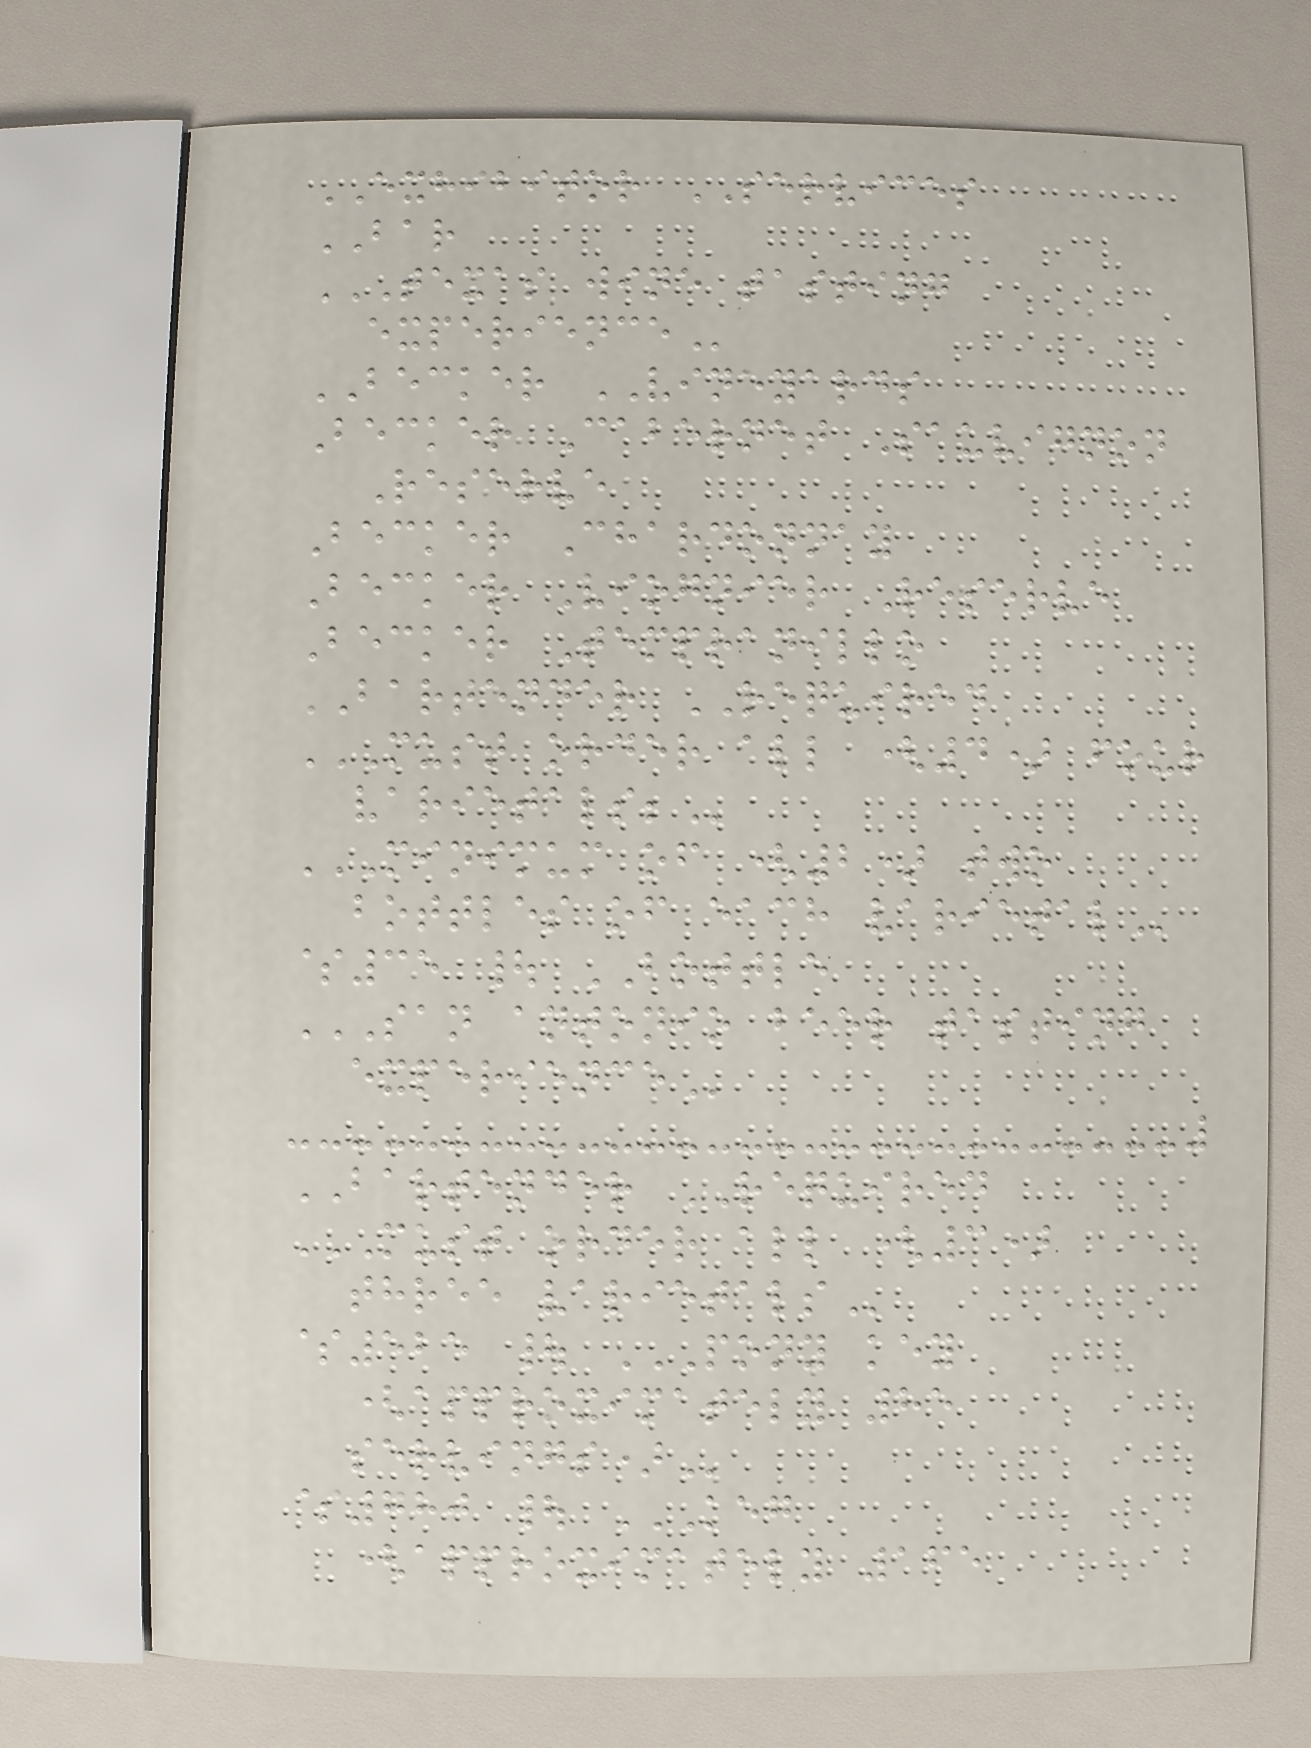EXHIBITOR SERVICES
BAR
TEXAS WINE TASTING
EXPERIENCE
BECKER VINEYARDS
Becker Cabernet Sauvignon
Reserve
Becker Chardonnay
Becker Viognier Reserve
Becker Tempranillo
BARTENDER REQUIRED
MUST ORDER ALL (4) FOUR
VARIETALS;
MINIMUM OF (2) TWO
BOTTLES OF EACH VARIETAL
$35 | BOTTLE
SAN ANTONIO BEER TASTING
EXPERIENCE
BARTENDER REQUIRED
MUST ORDER ALL (3)
THREE VARIETALS
$525 | PONY KEY
(APPROXIMATELY 85
SERVINGS)
$780 | KEG
(APPROXIMATELY 165
